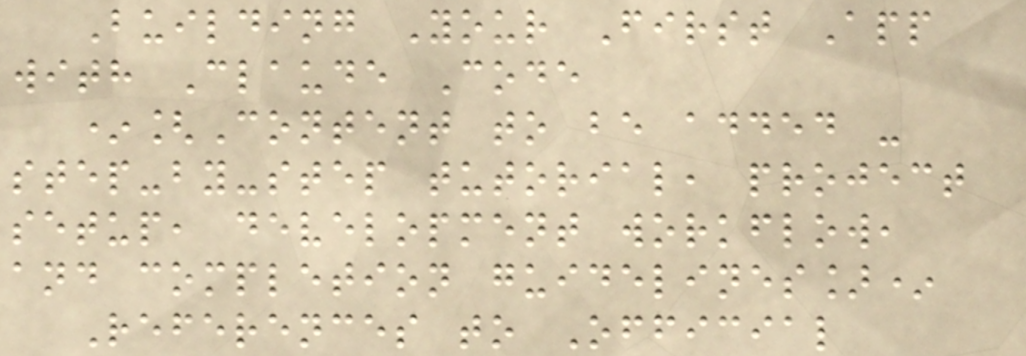Building Your First App
with Claude Code
*[Content to be added -
step-by-step tutorial, project
setup, development workflow,
and completion guidelines]*
References to Official
